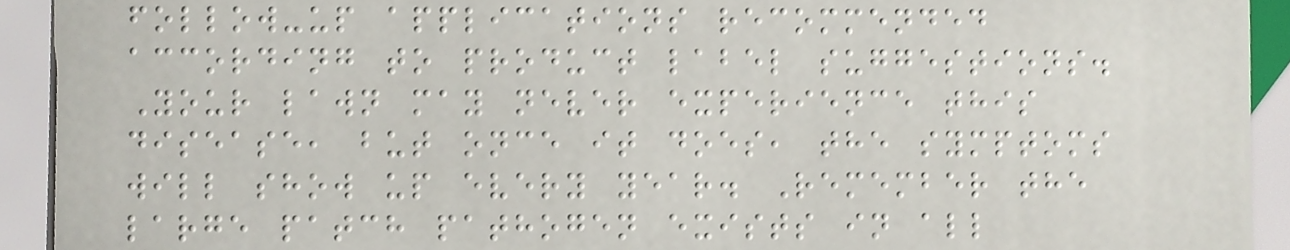follow-up applications recommended
according to product label suggestions.
Your lawn may never experience this
disease, but once it does, the symptoms
will show up every year. Remember the
large patch pathogen exists in all
